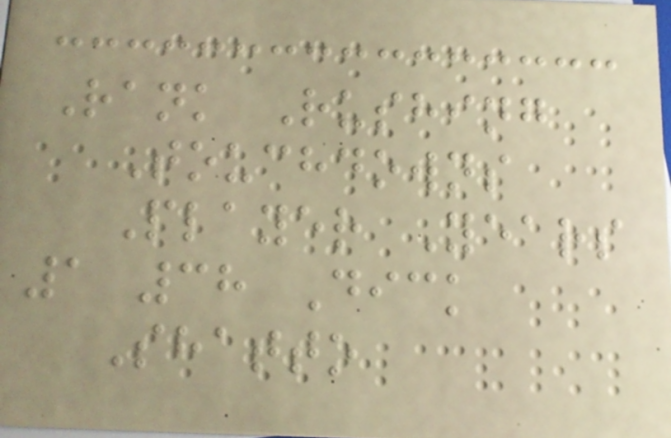Rank Rushing
Touchdowns
Player Years
1 38 Dick
Shatto
